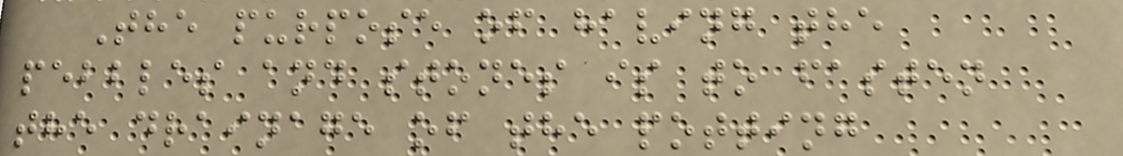The purpose of having the
pebbles and stones is to fasten
the drainage of the potting
